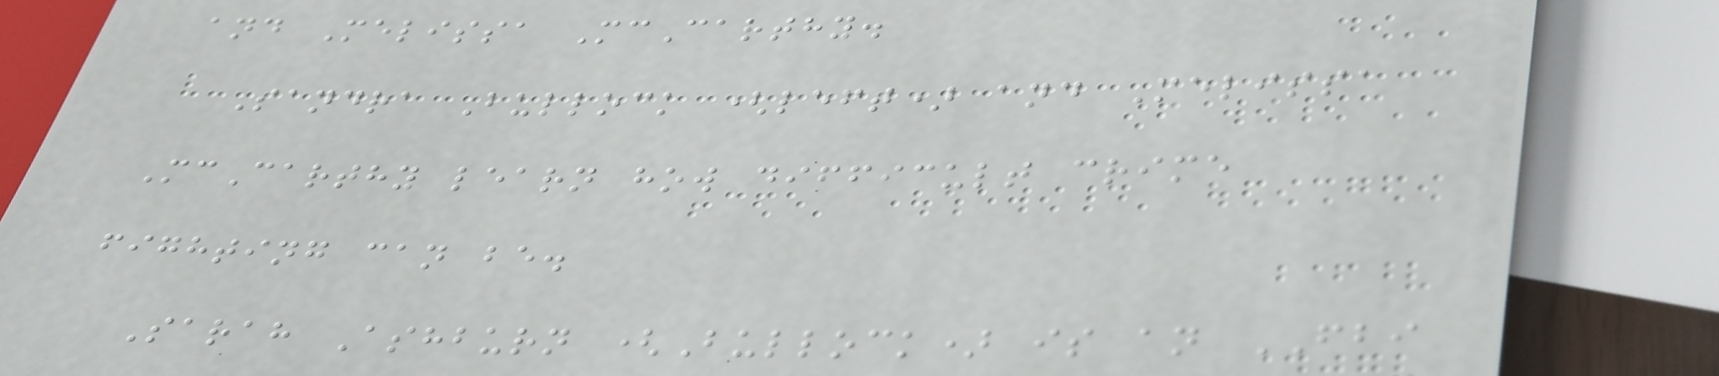and Melissa McCarthy.
Sandra Bullock (left) and Melissa
McCarthy learn how difficult crime
fighting can be.
Sarah Ashburn (Bullock) is an FBI
